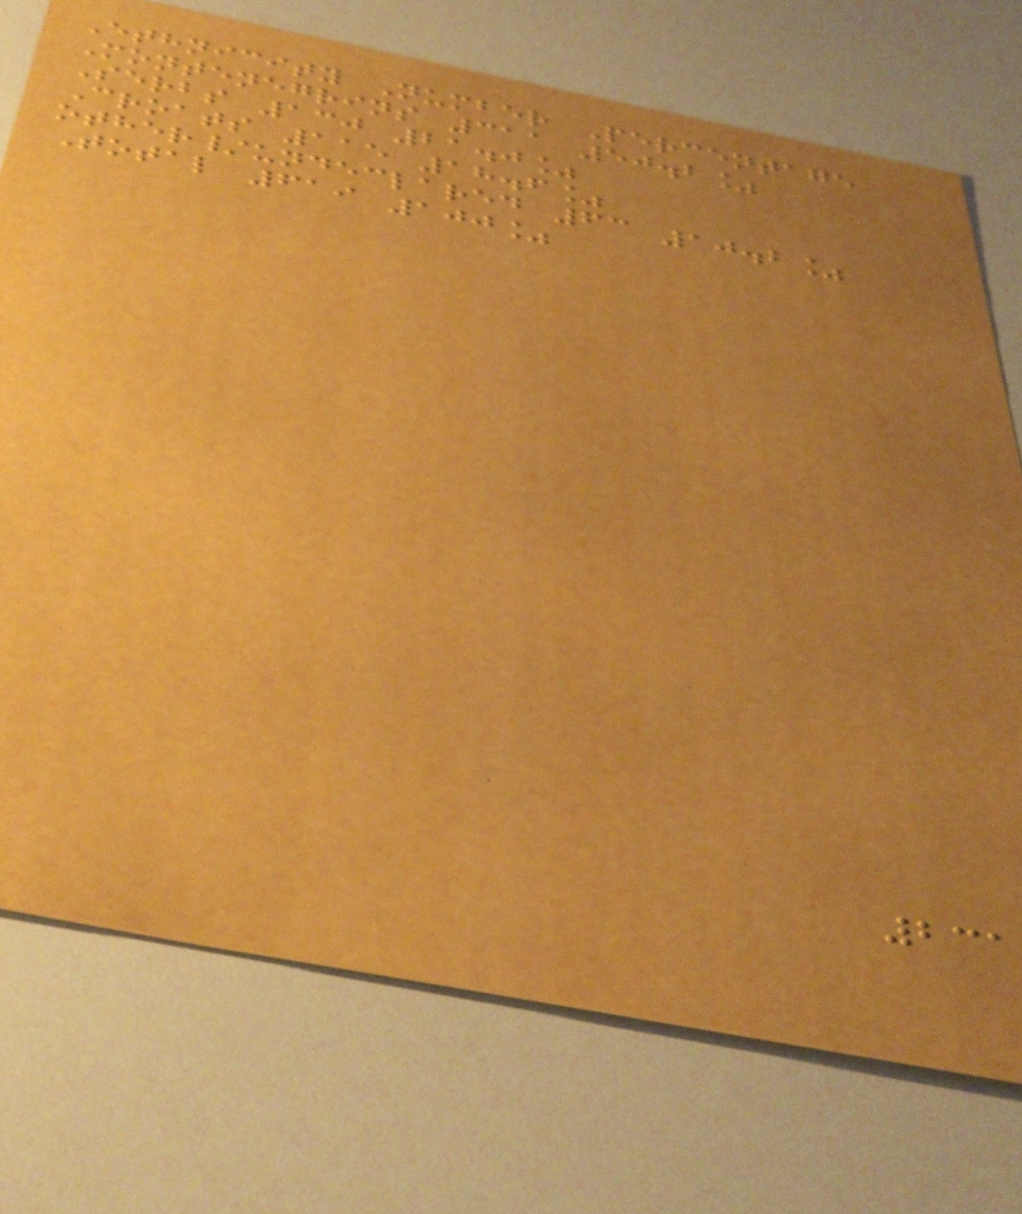Ethnicity Number Percentage
Montenegrins 311 50.2%
Serbs 130 21.0%
Croats 115 18.6%
other/undeclared 63 10.2%
Total 619 100%
231
